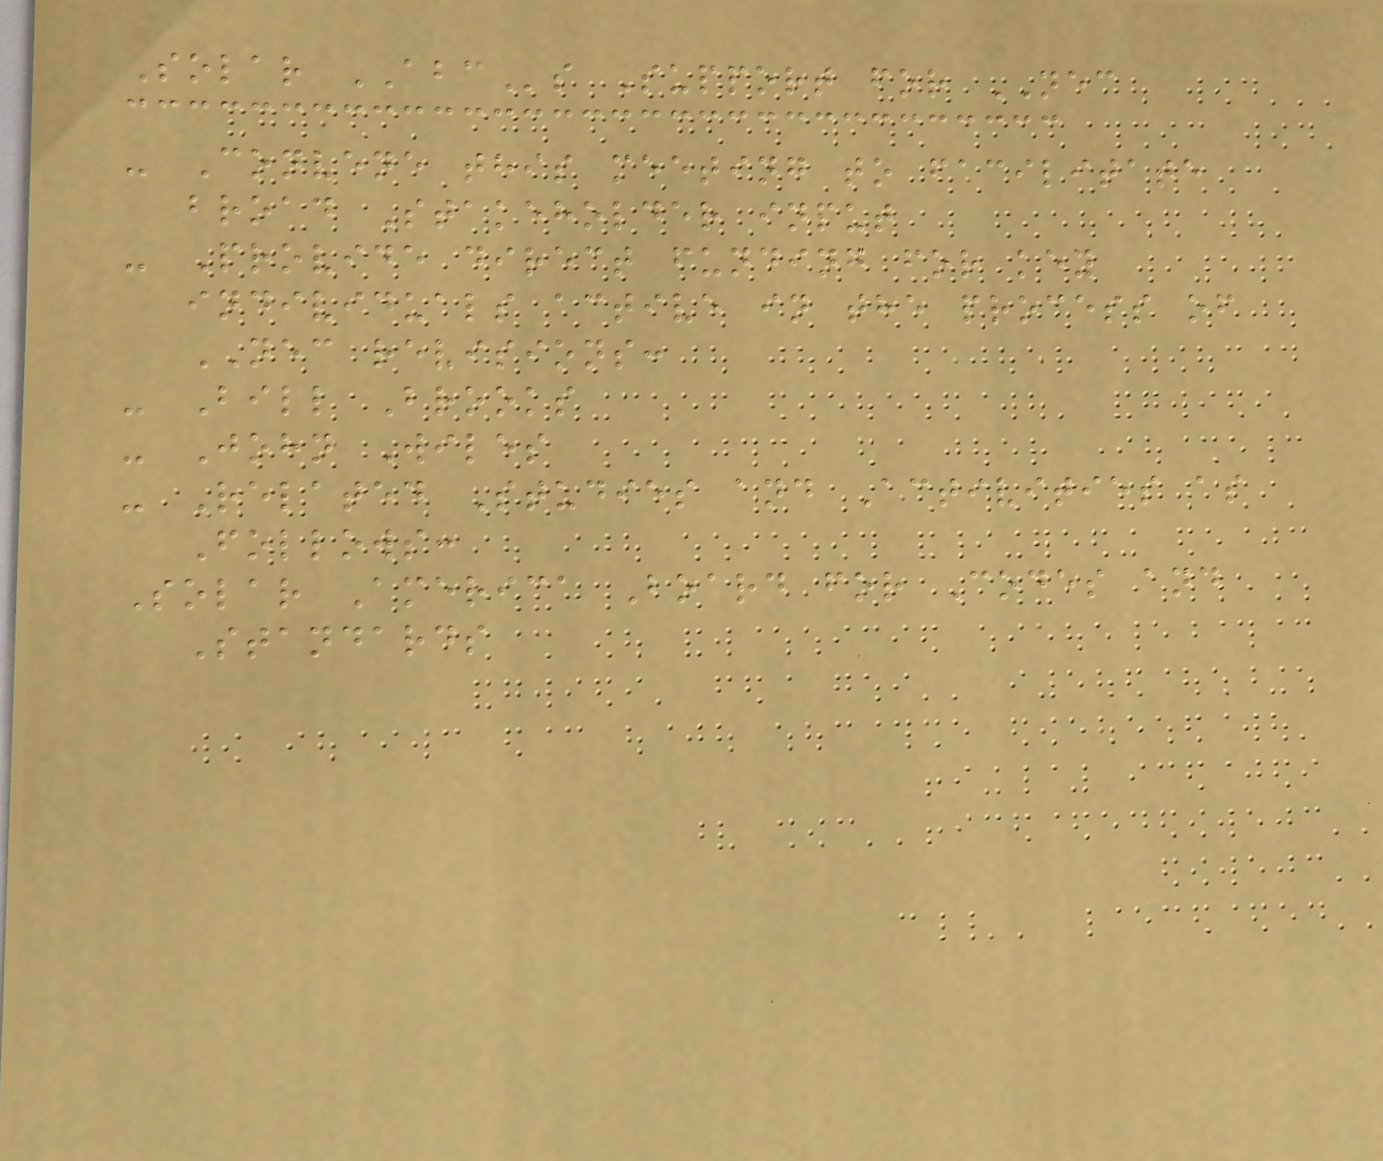Solar ABCs Support for NEC
- Convene this meeting to facilitate
broad Stakeholder input
- Provide direct funding for key
individuals active in the process of
NEC revisions:
- Bill Brooks
- John Wiles
- Related Studies and Activities as
Follows:
Solar America Board for Codes and
Standards
